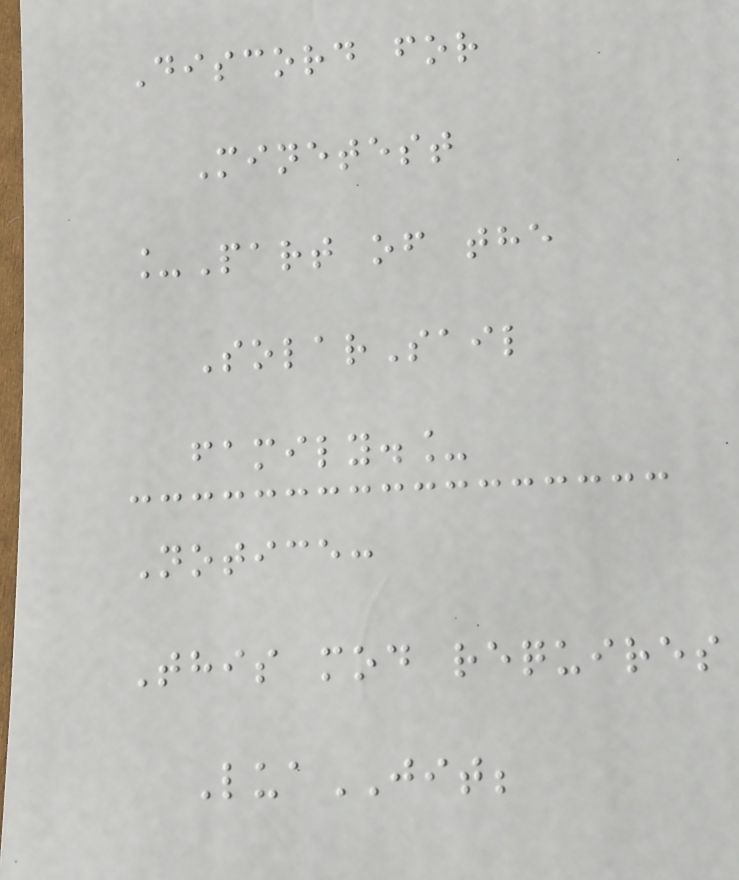Discord for
Minetest
_Part of the
SolarSail
family._
Notice:
This mod requires
LuaJIT;
